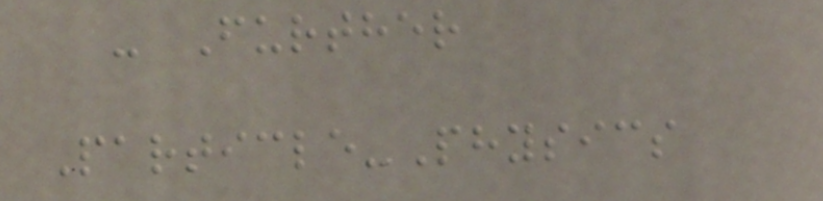- Further
Particle-Physics
